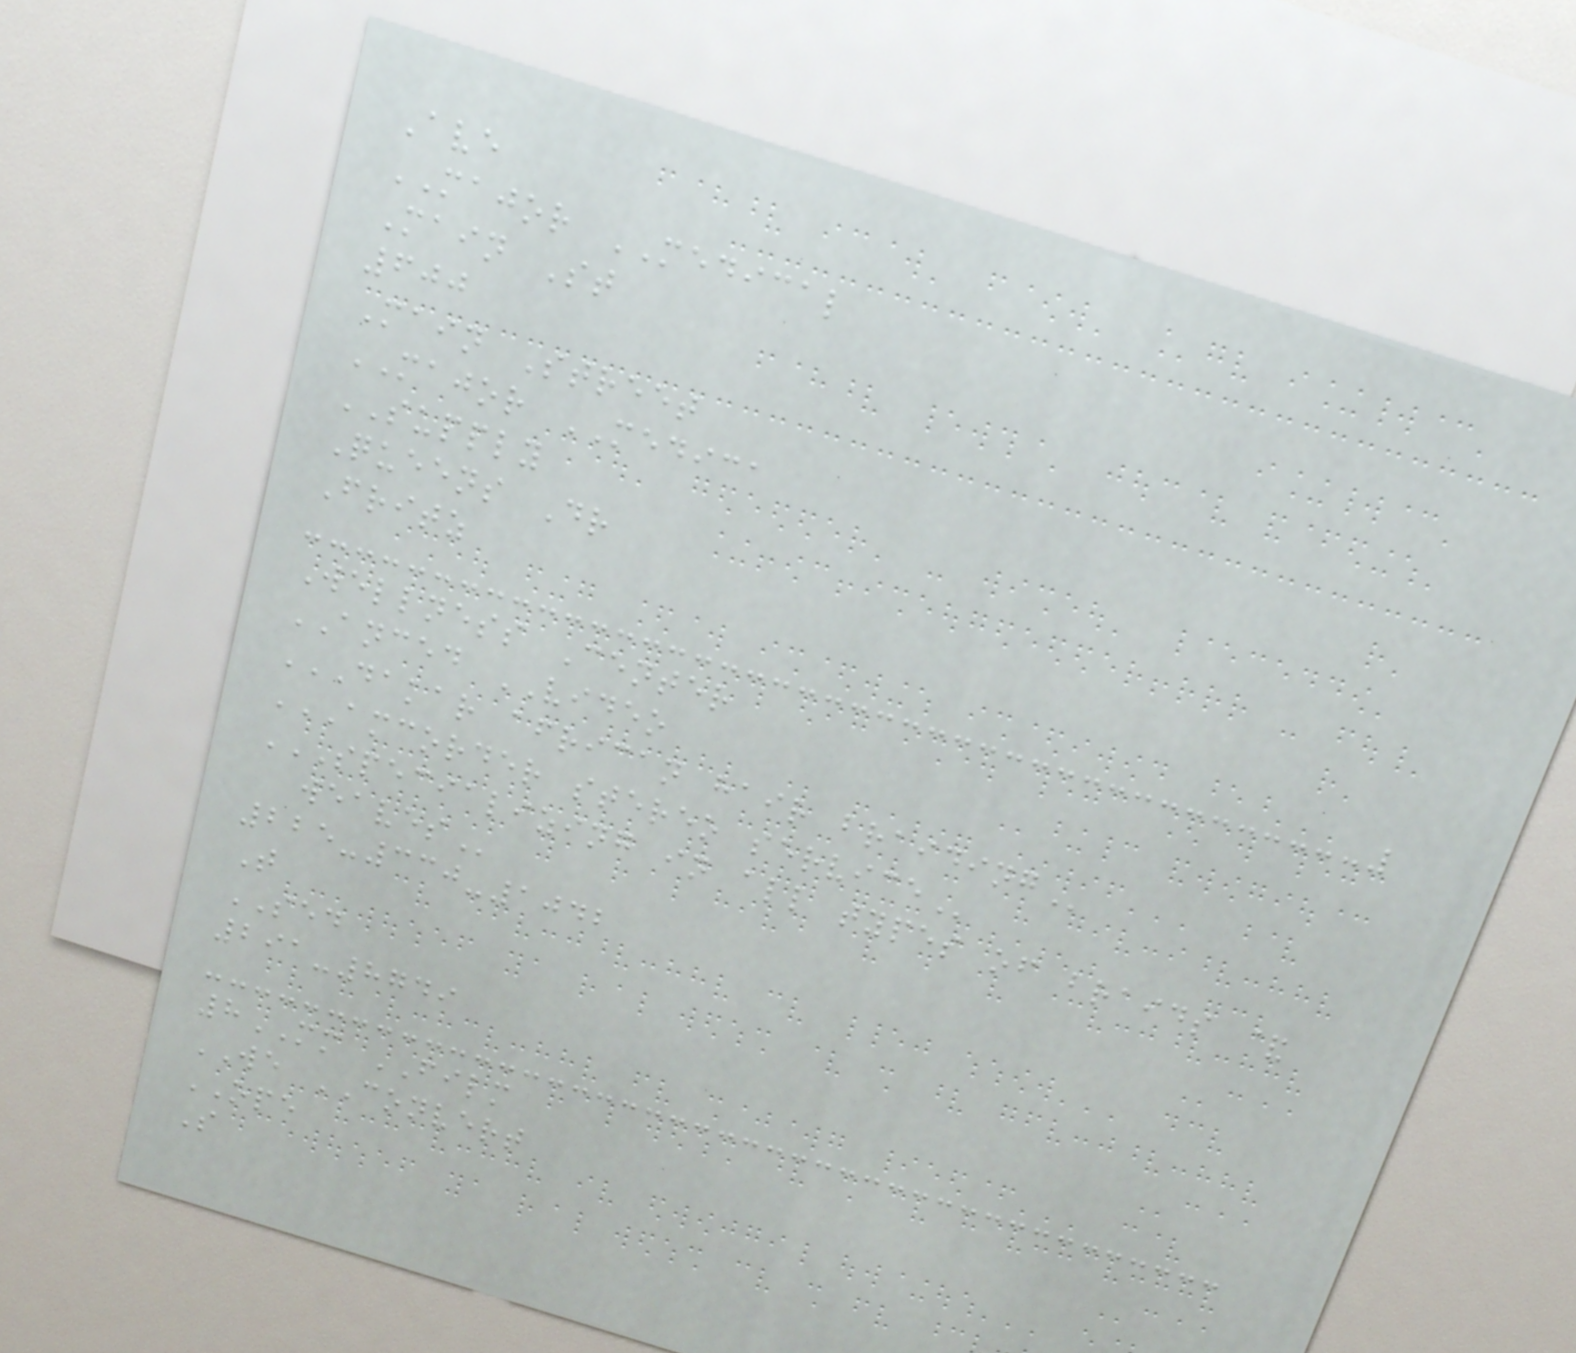Ave
MAJOR MEDICAL
Main St
600
Main Street
MAJOR MEDICA
SUPPLY
Queens Dr
Fritz
Wellness Center
ANCED VIDEO
DAKAR AFRICAN HAIR BRAIDING
AMCORDER STEREO SERVICE
SPECIALIZING IN ALL TYPES OF BRAIDS &
WEAVES
225-330-1042
T
SED
291-8749
8MM FILM
WE CONVERT
OPE
S
